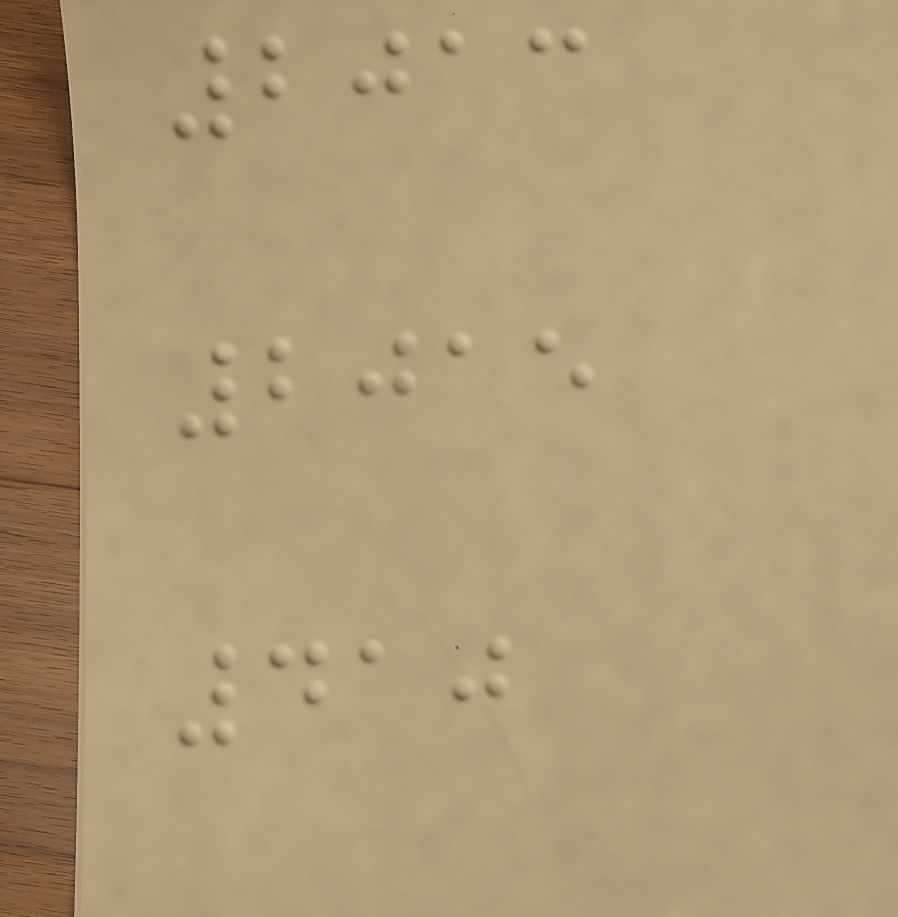2013
2015
410
